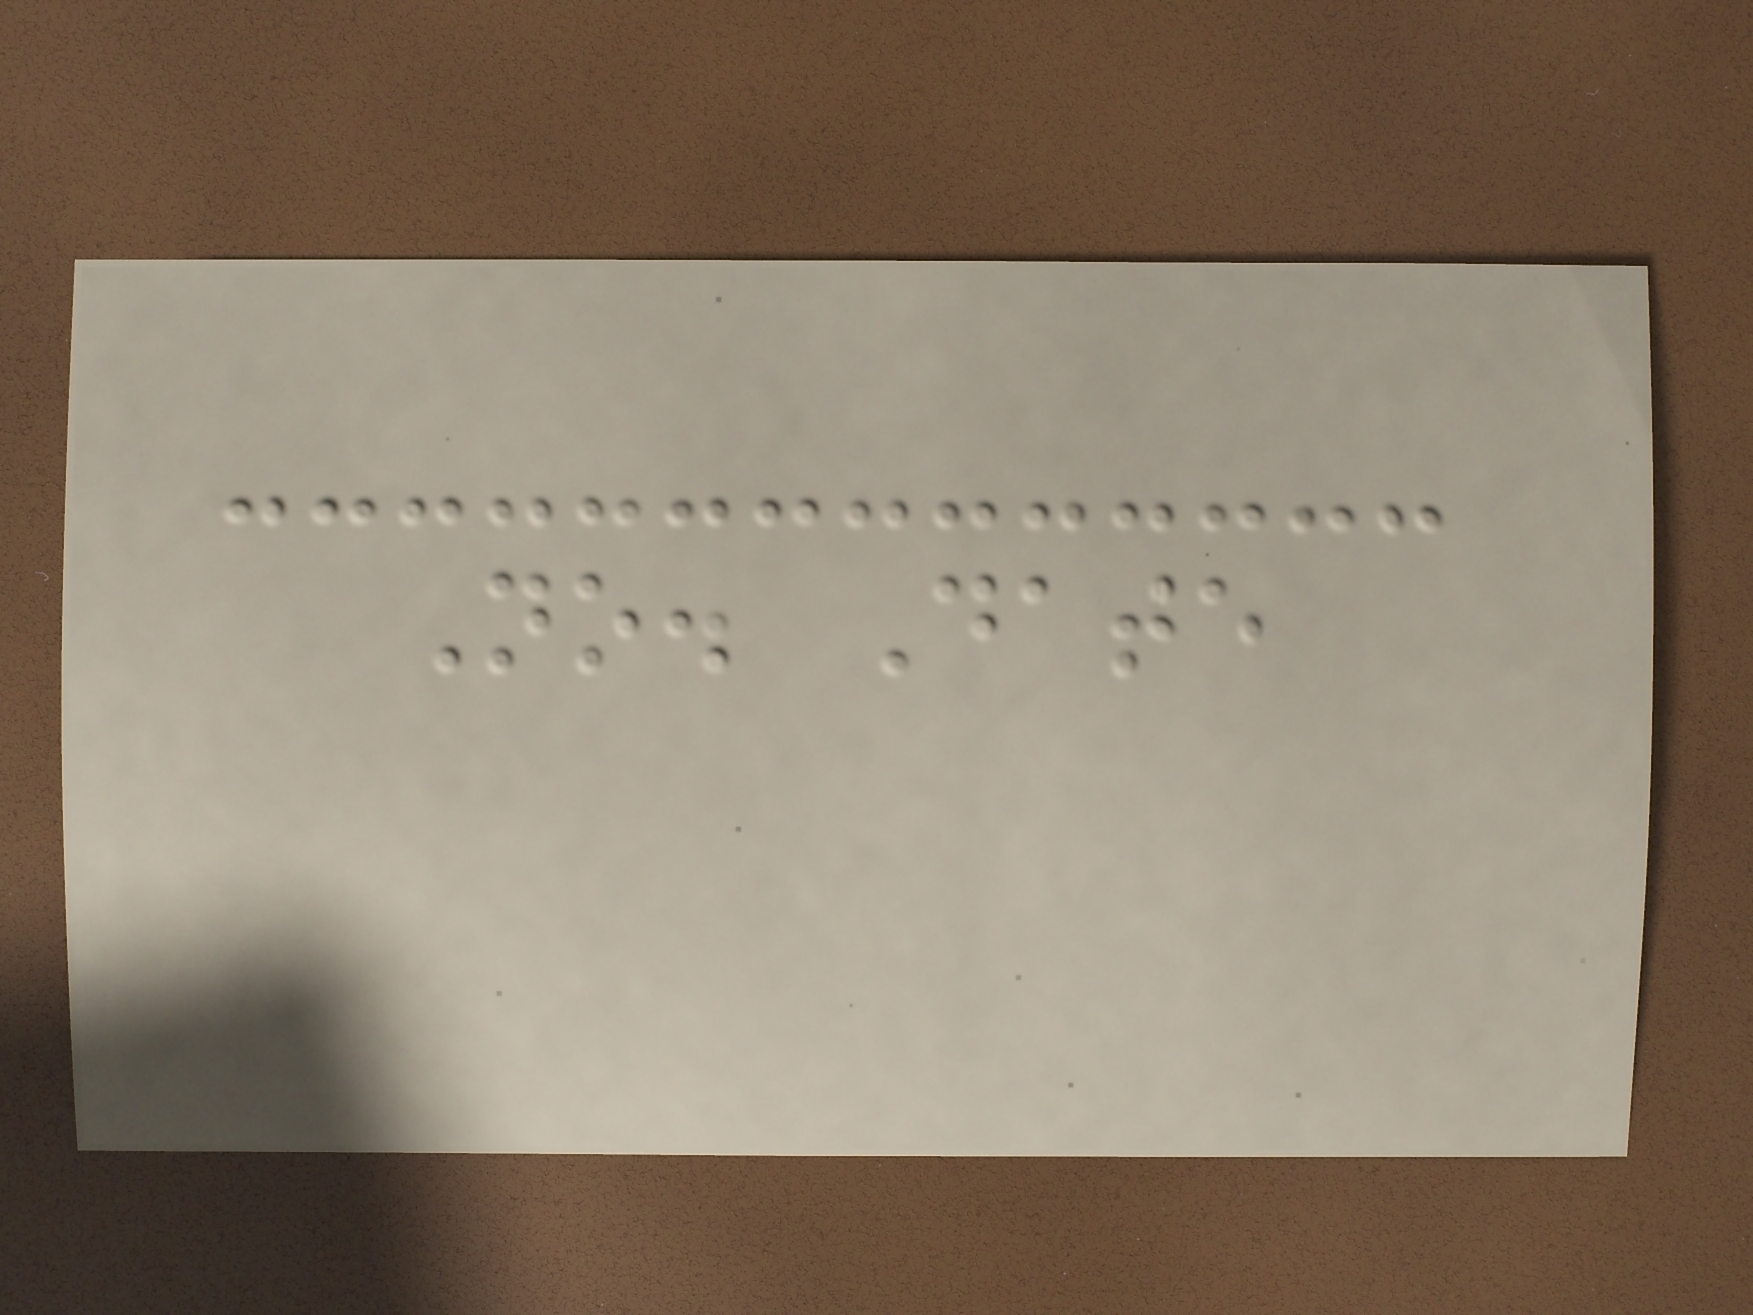No. Date
